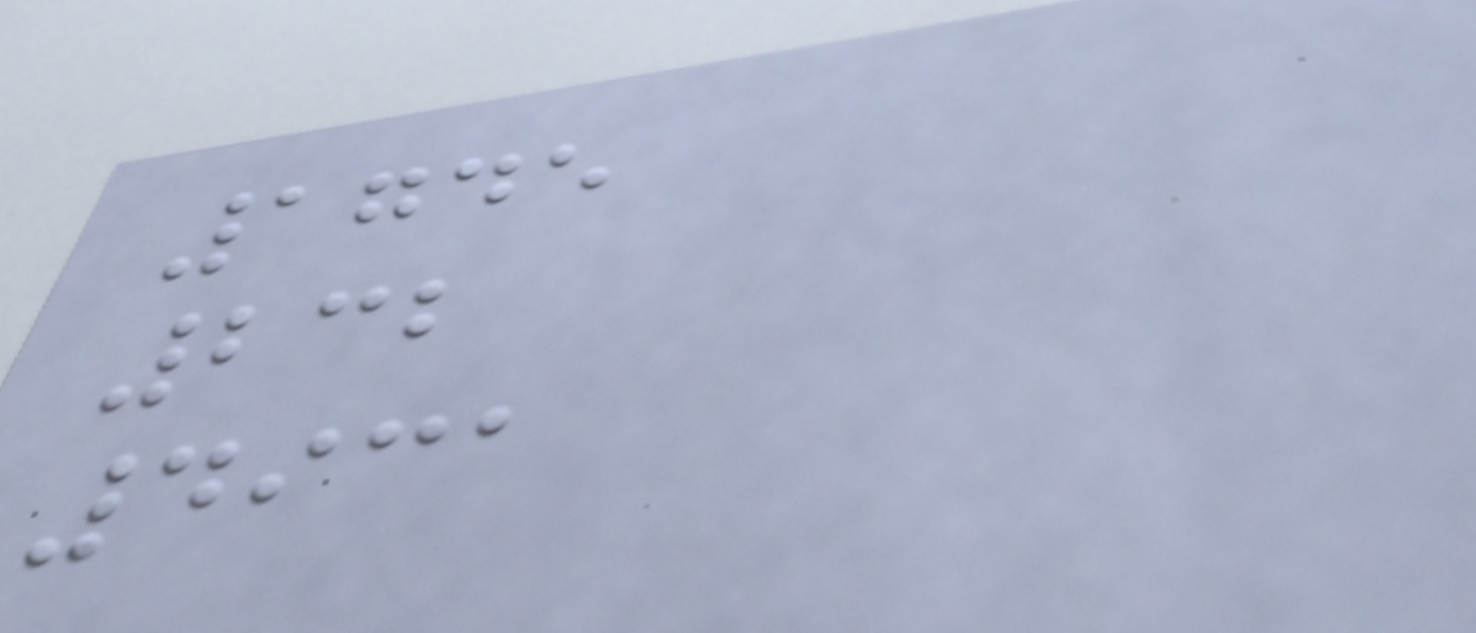1745
232
4931
